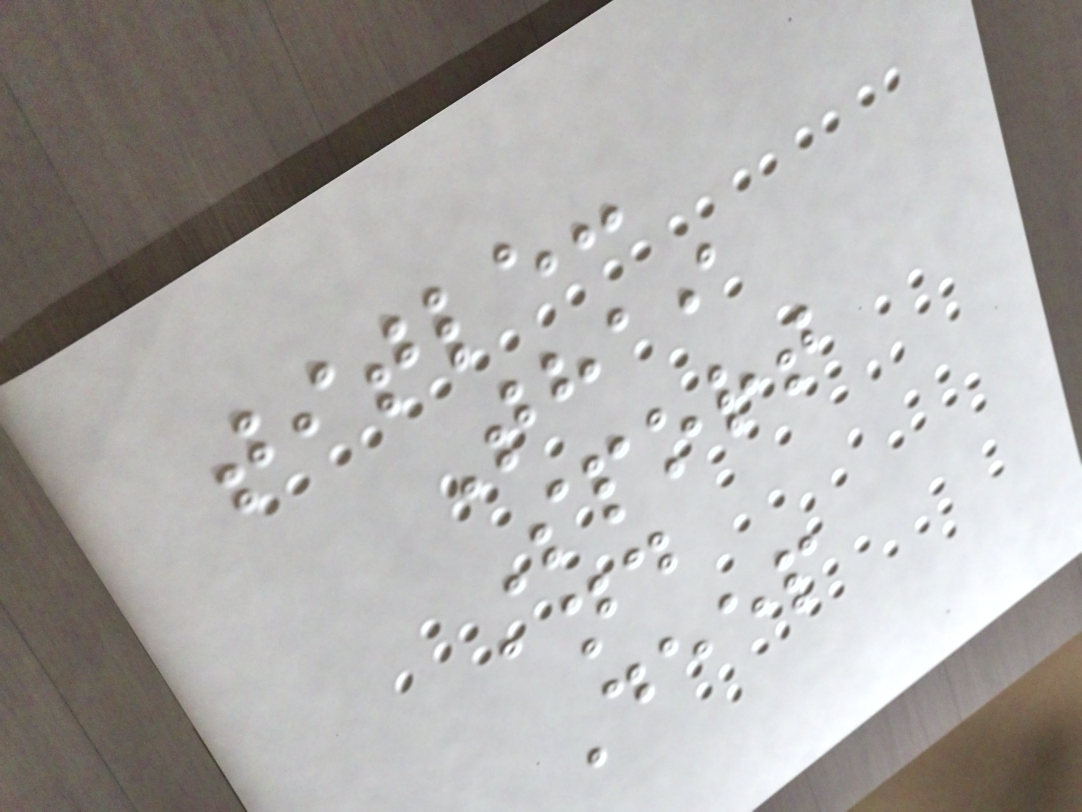title:
Thai
Sport
and
Deep
